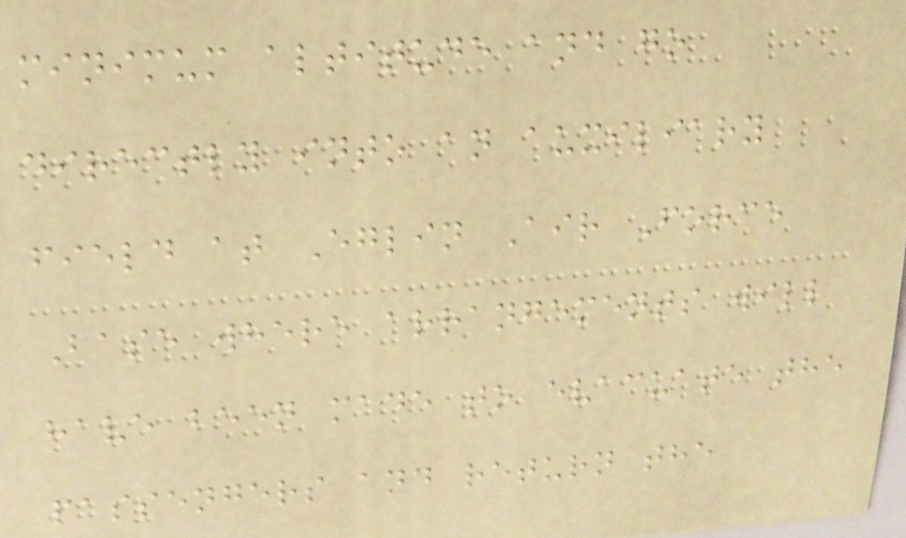minimum altitude and go
directly into an auxiliary
field at Eglin Air Force
Base where arrangements will
have been made to evacuate the
passengers and return the
